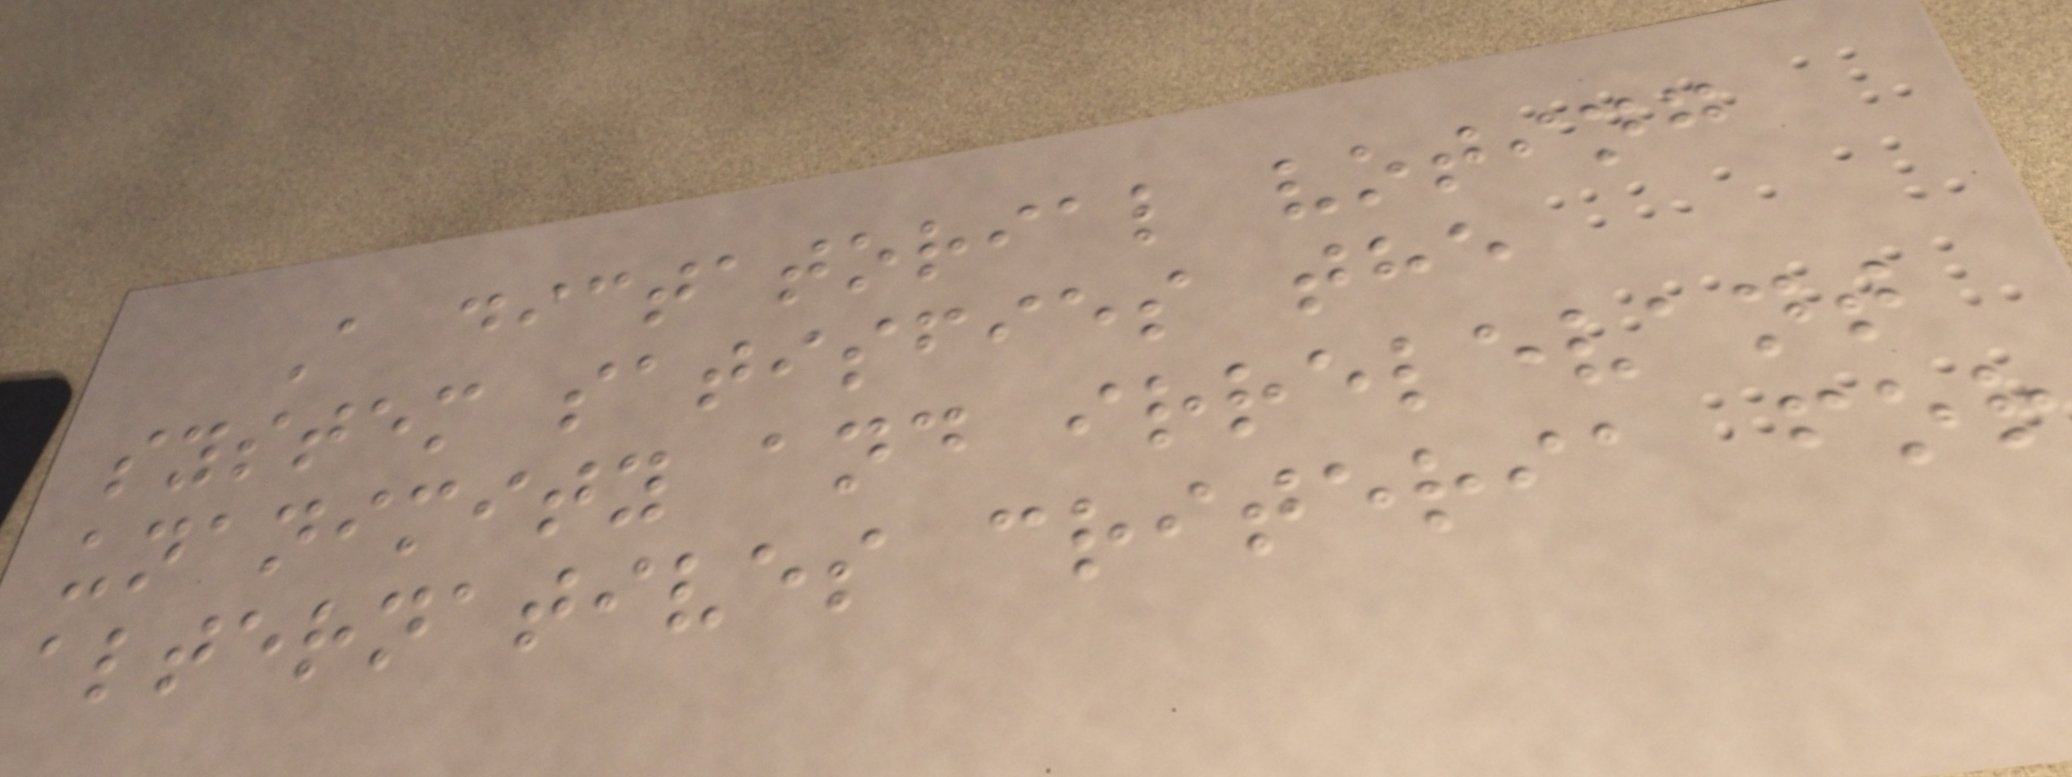A dictatorial voting
system satisfies the
unanimity and irrelevant
alternatives criteria for
